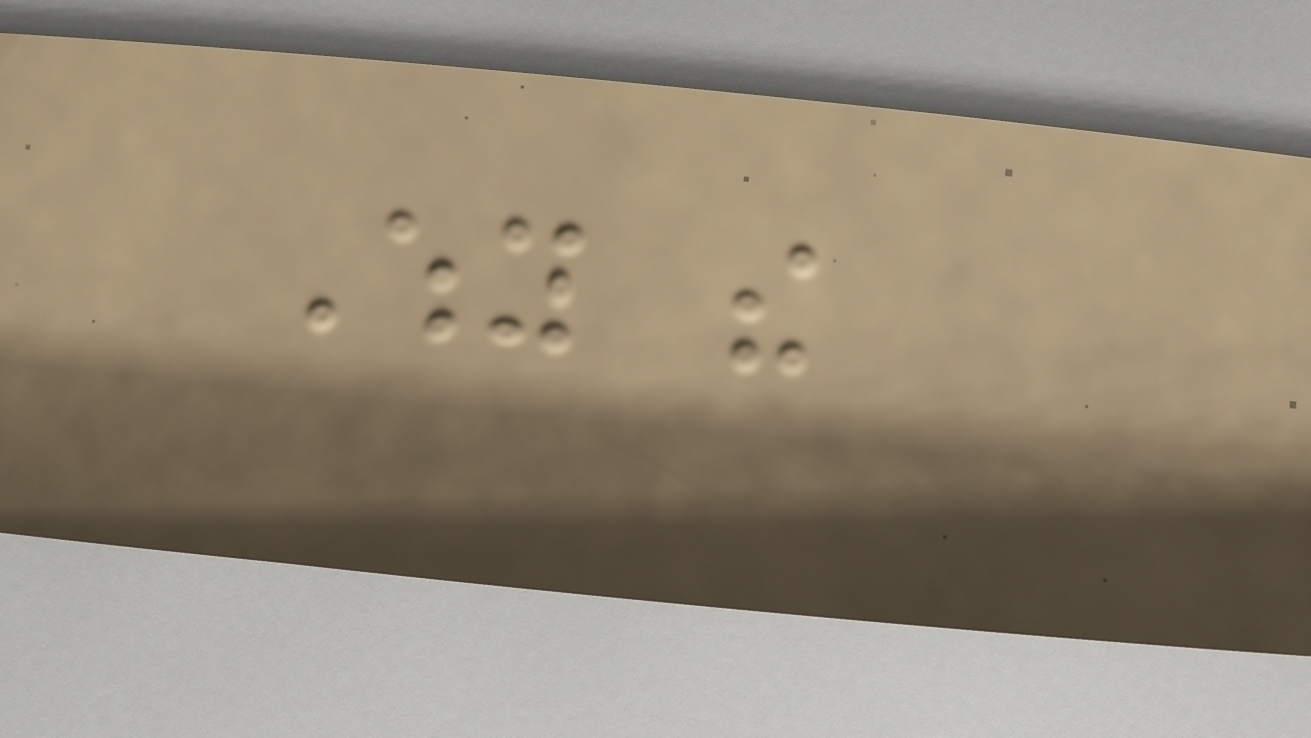Why the
